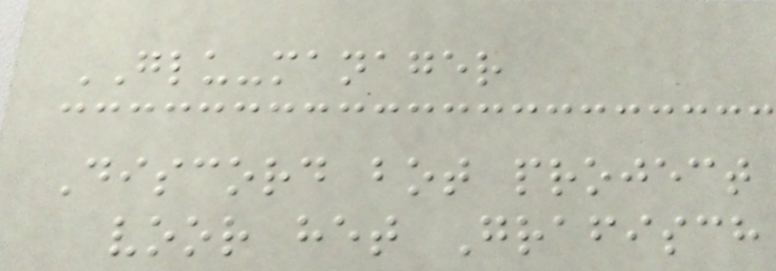GLU-manager
Discord bot project
voor het Grafisch
